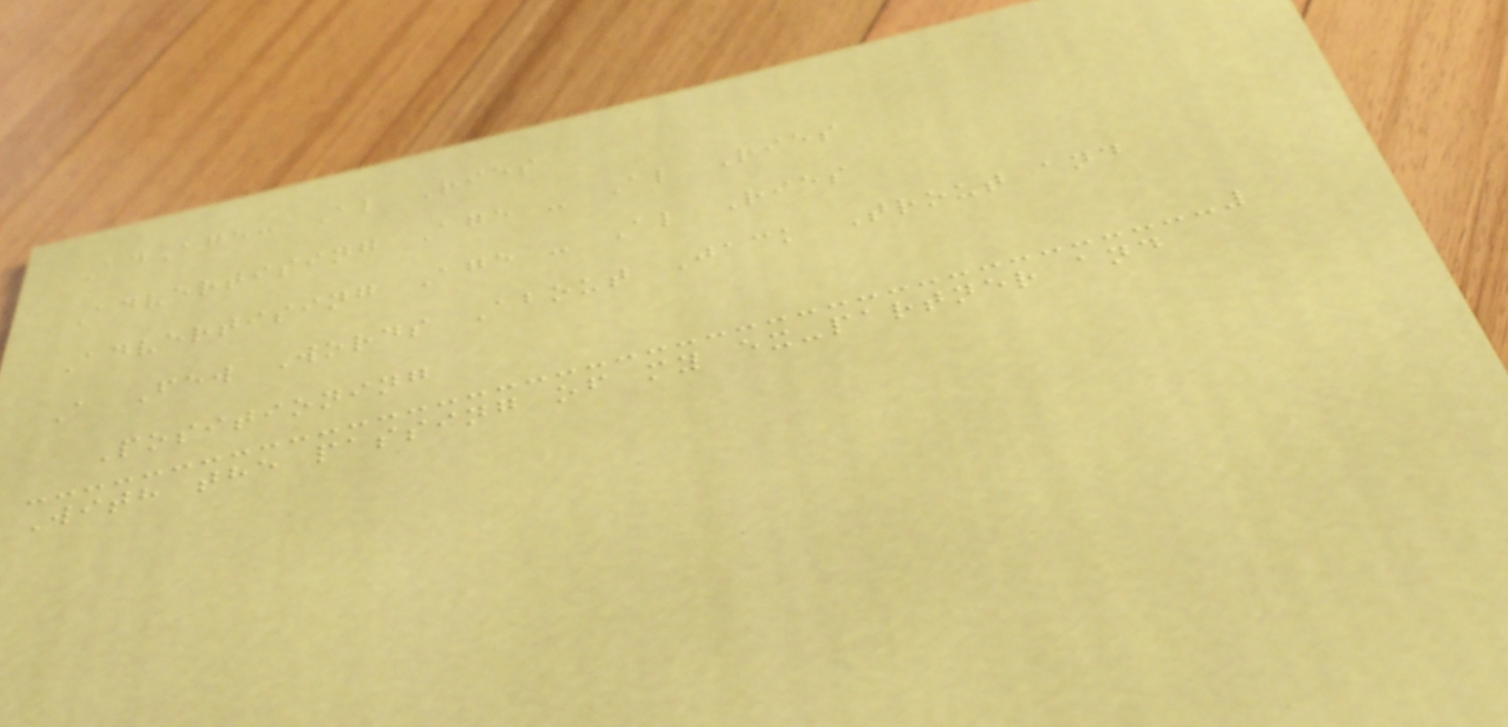AdAge: Al Ries
Advertising Age - Al Ries
Advertising Age - Al Ries
A Few Words About Jack Trout and
Positioning
With the passing of my ex-partner and
